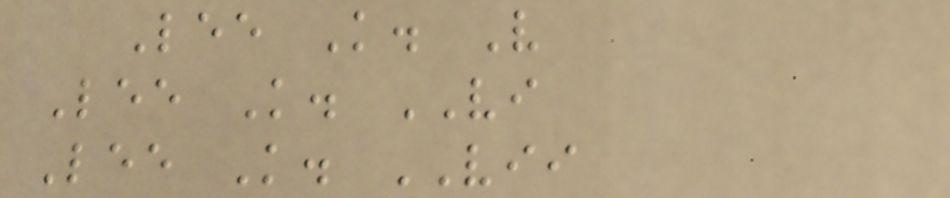Lee K. V
Lee K. VI
Lee K. VII
